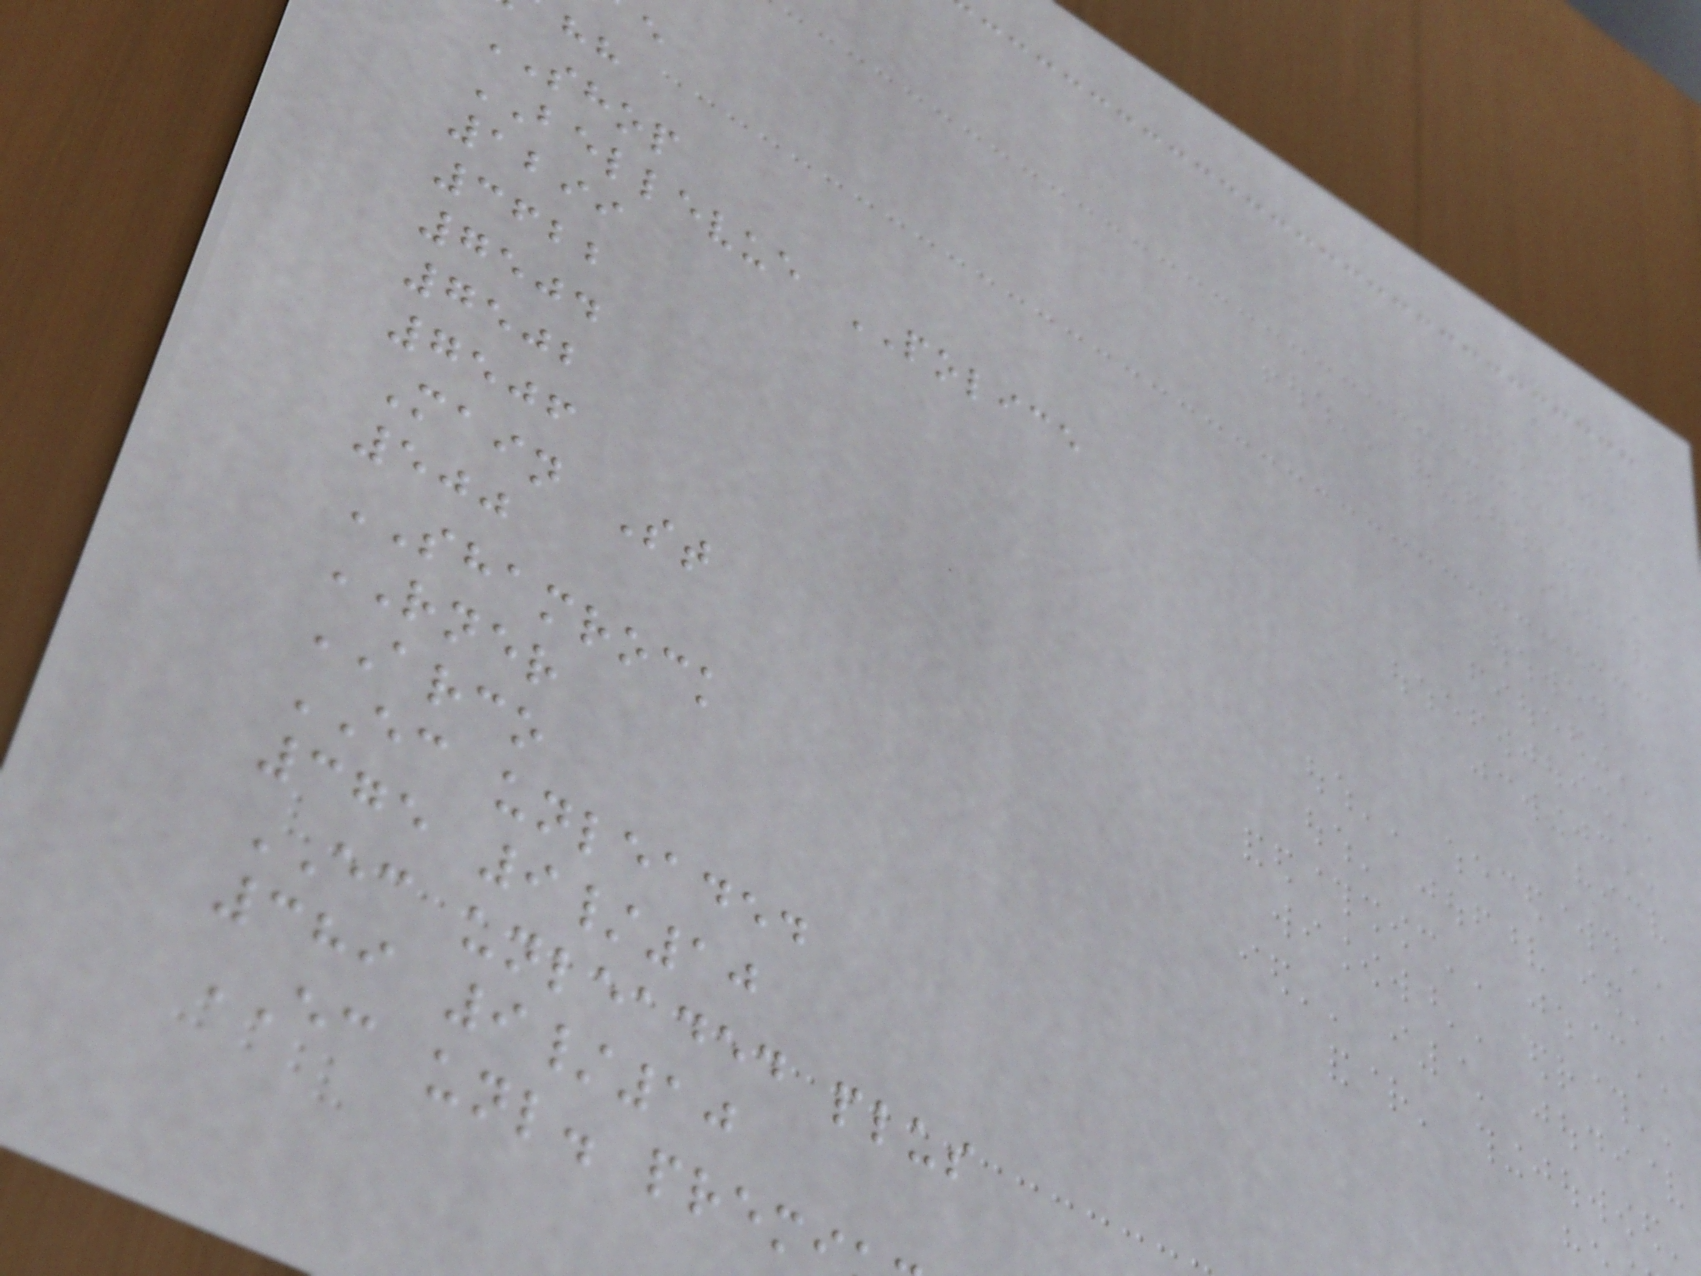SHOP
BELLEVUE POLICE
1299
3622
7504
7502
7506
Main St
500
SHAMROCK
RNER
ARCO
EC unleaded
375 9/10
EC unleaded plus
389 9/10
EC unl. prem
